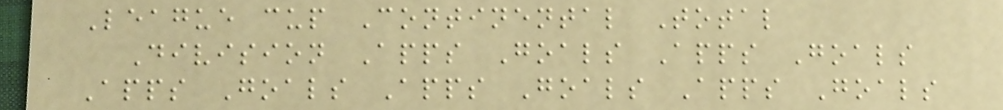League cup Continental Total
Division Apps Goals Apps Goals
Apps Goals Apps Goals Apps Goals
